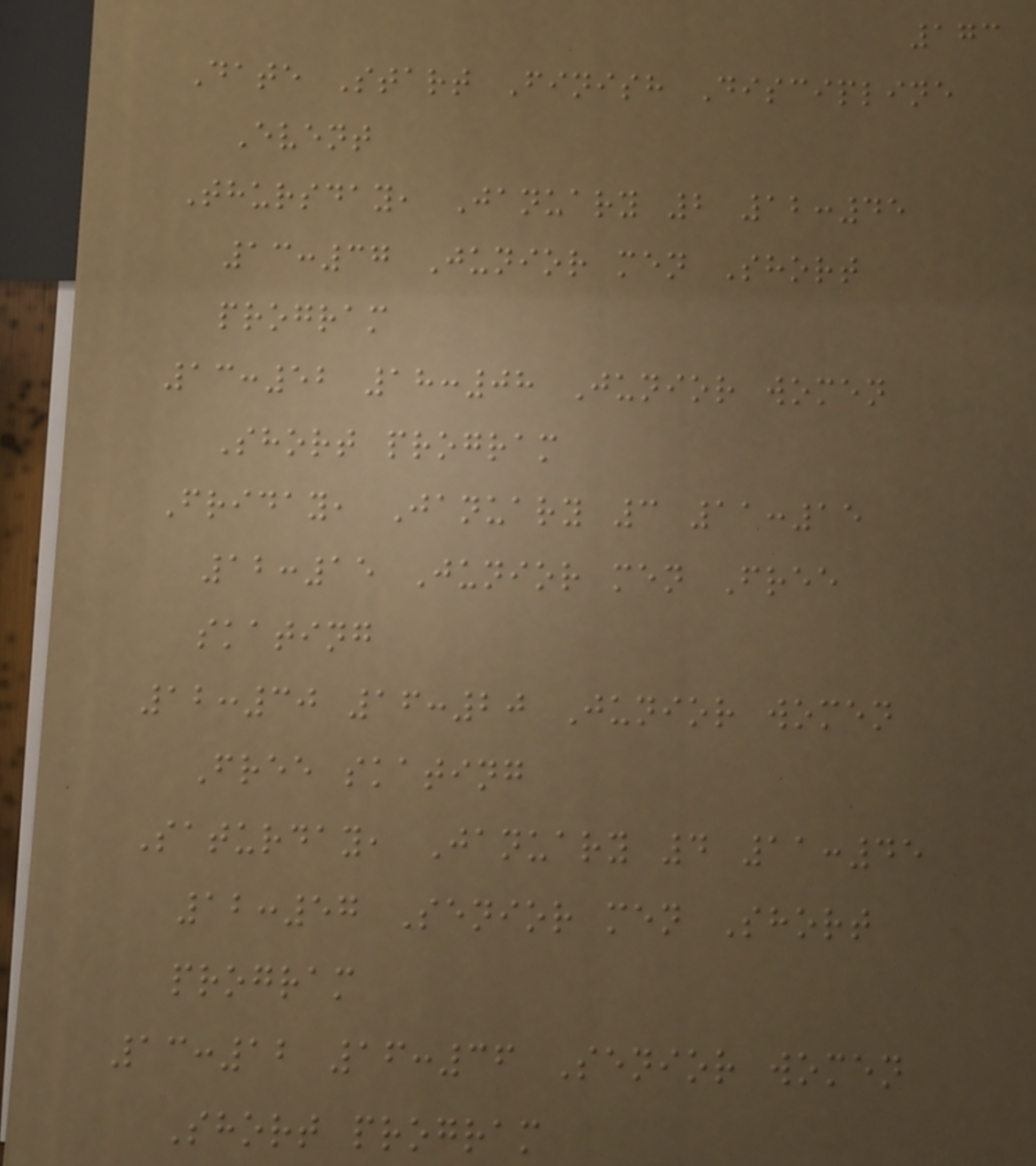173
Date Start Finish Discipline
Event
Thursday, January 2 12:45
13:37 Junior men Short
program
13:52 18:08 Junior women
Short program
Friday, January 3 11:15
12:15 Junior men Free
skating
12:30 16:20 Junior women
Free skating
Saturday, January 4 11:45
12:57 Senior men Short
program
13:12 16:36 Senior women
Short program
